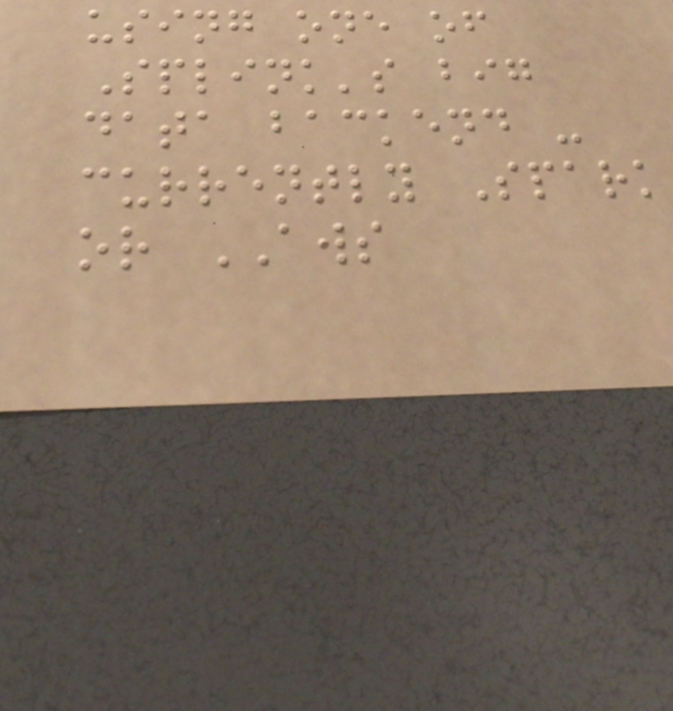using one of
Splink's big
data backend -
currently Spark
or AWS
